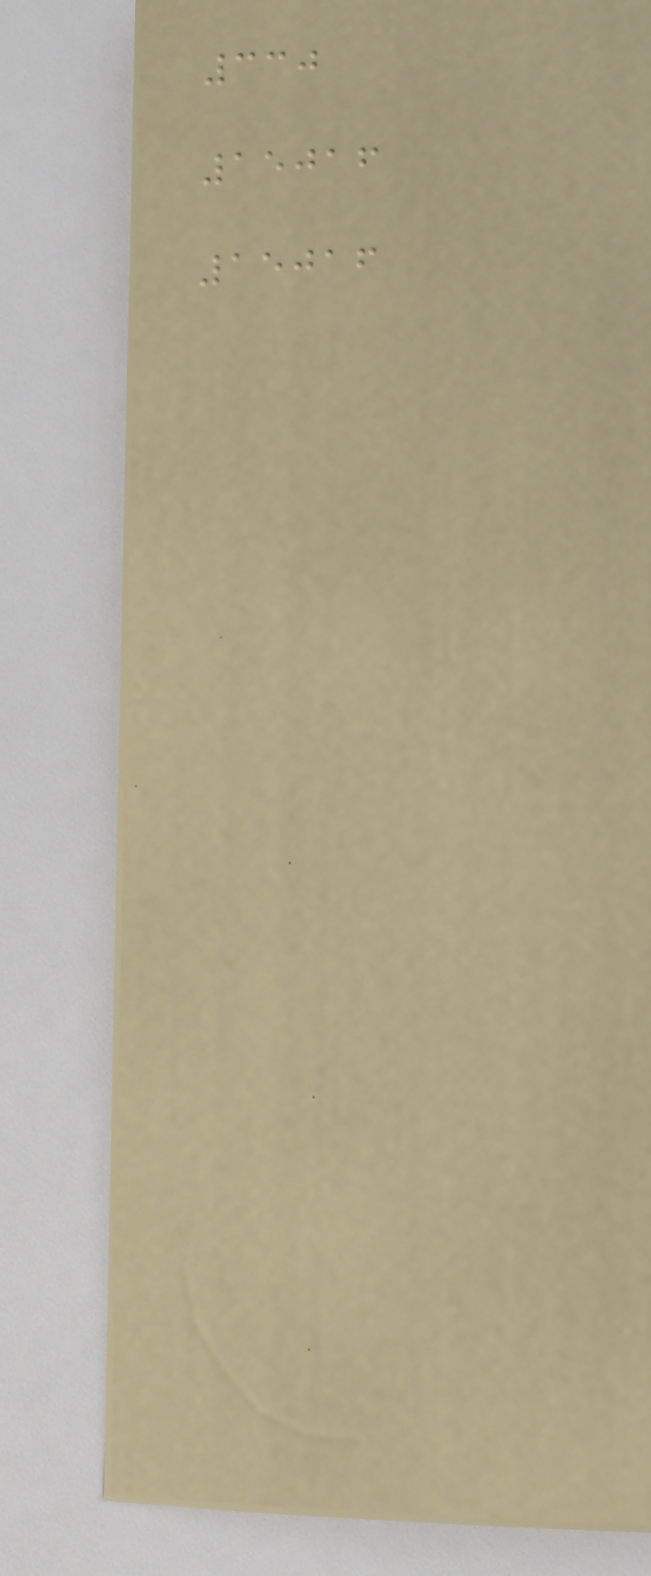330
15016
15016
